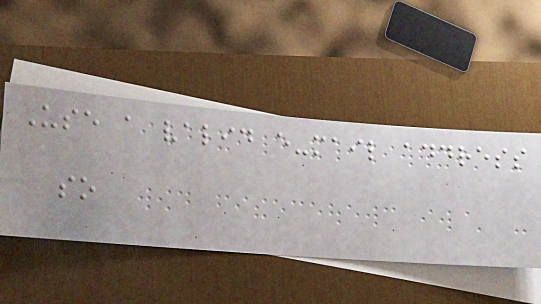Use a valid e-mail address
so
